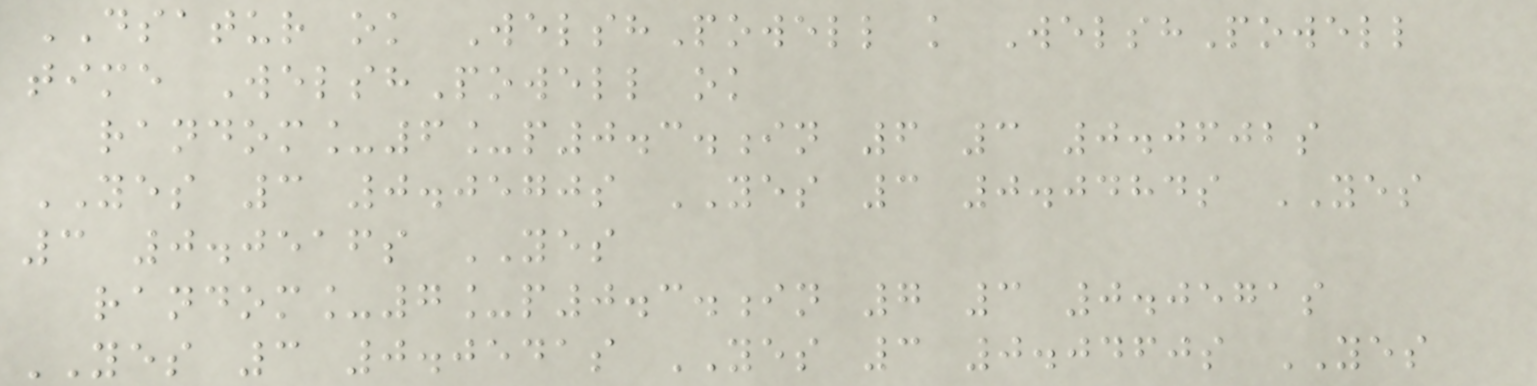DSATUR ok WelshPowell k WelshPowell
time WelshPowell ok
random_6_p0.3.in 6 3 0.0602s
YES 3 0.0570s YES 3 0.0484s YES
3 0.0516s YES
random_7_p0.3.in 7 3 0.0571s
YES 3 0.0541s YES 3 0.0460s YES
